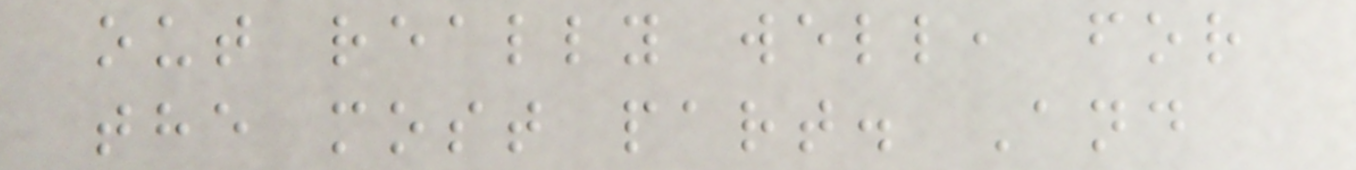out really well, for
the most part. And
